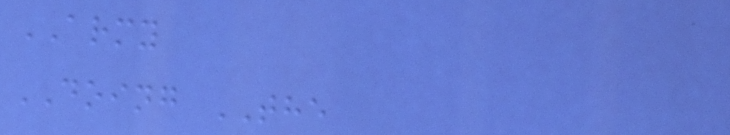ARMY
DOING THE
